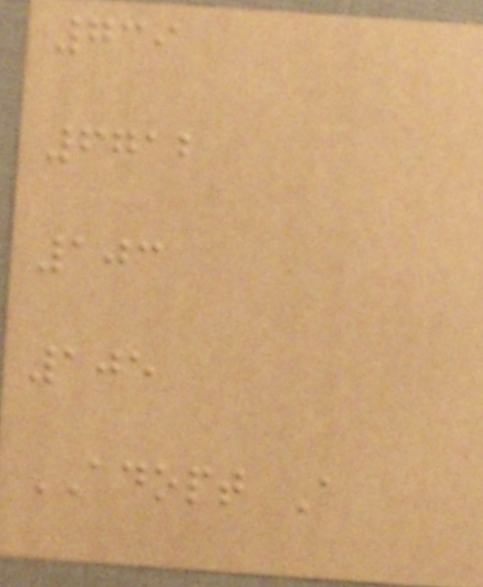739
6712
103
105
ADOPT A
